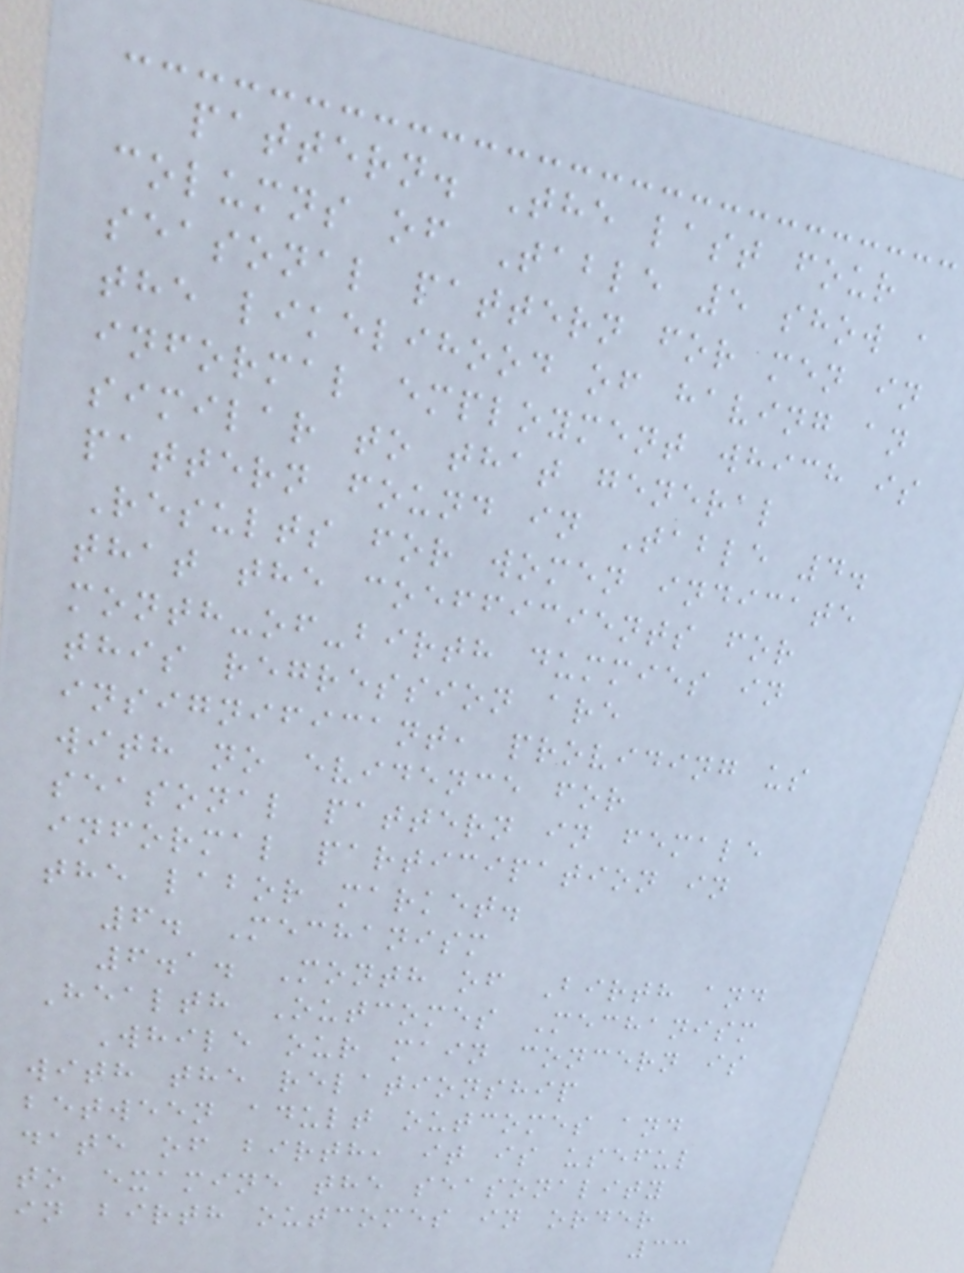pattern. The last four
columns of Table 5 show a
seasonal pattern for men in
the likelihood of having an
informal employment which is
similar to that general
pattern found in Table 4.
Results for women indicate
that the coefficients for
month-of-birth dummies in
this regression are
insignificant, providing us
with no evidence for
seasonal pattern in female
informal participation in
the labor market.
6. Mechanism
6.1. Month of Birth and
Health Outcomes Mechanism
While our main concern is
with the relationship
between adult outcomes and
date of birth, it is useful
to examine the seasonality
in birth outcomes in order
33
